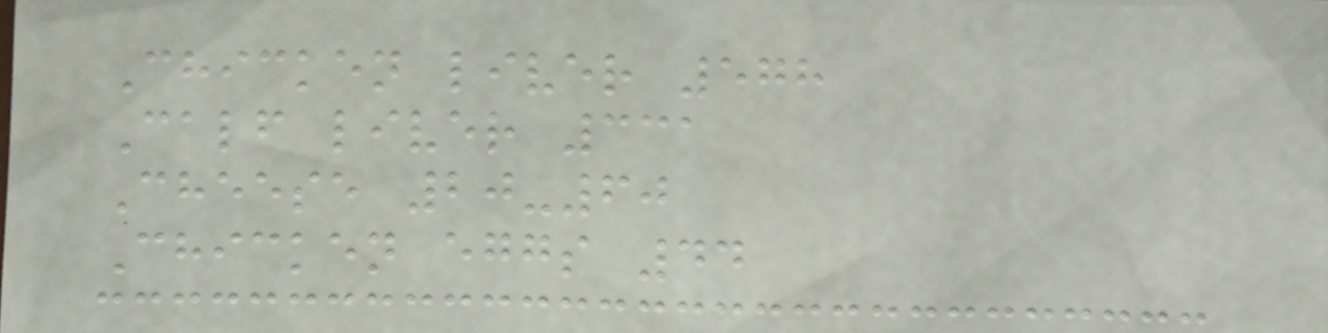Chicken liver 578
Calf liver 331
Cheese 20-60
Chicken eggs 44
